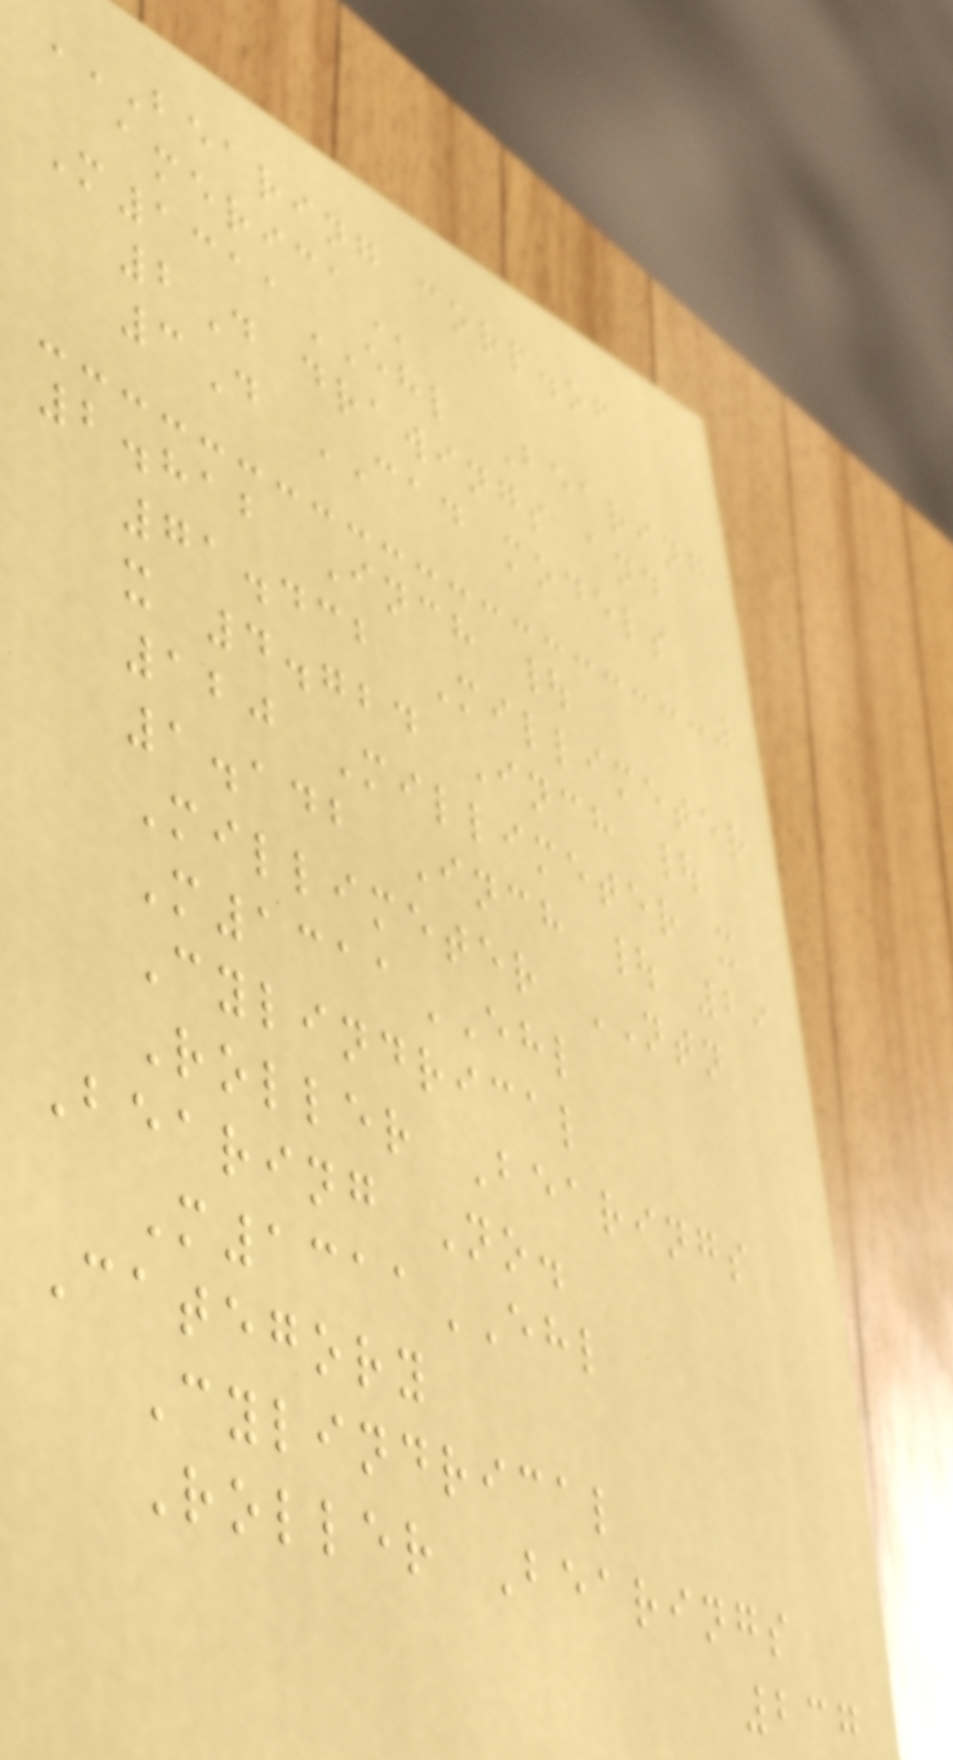BEARING CORP.OF
AMERICA
M1311EHL Bearing
2D drawings and
3D CAD models
2.812 Inch |
71.432 Millimeter
x 4.724 Inch |
120 Millimeter x
1.142 Inch | 29
Millimeter NTN
M1311EHL
Cylindrical
Roller Bearings
Bearing No.
M1311EHL
Category
Cylindrical
Roller Bearings
237
